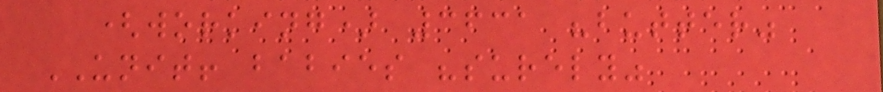(working) 3631 "butter"
UNIT! babies "surely"
